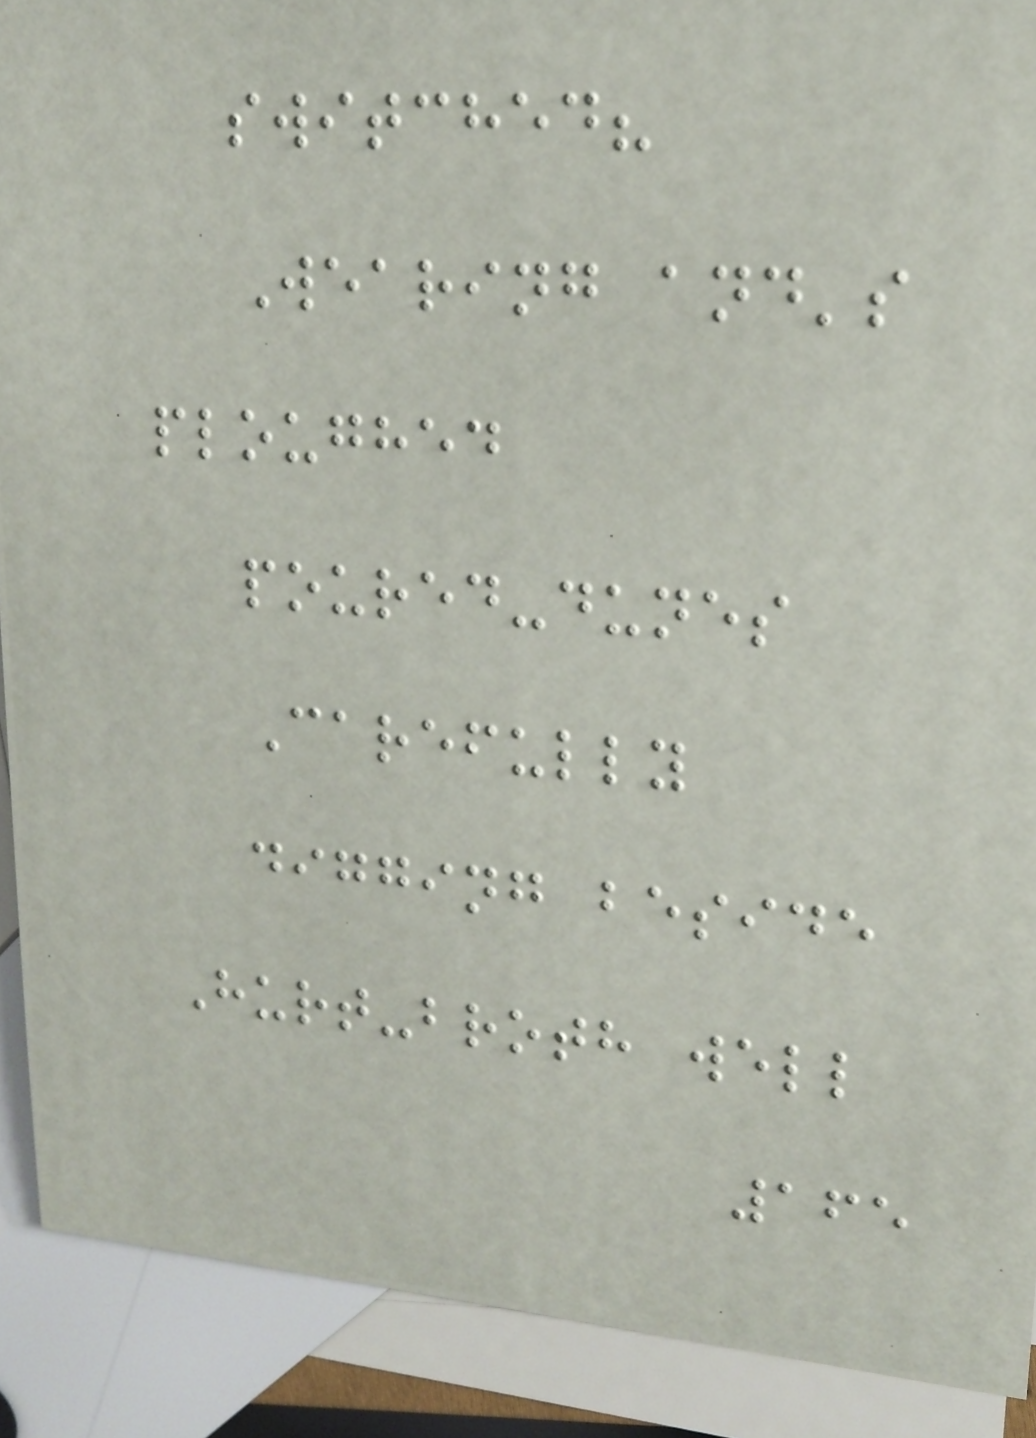switched?
Wearing and's
ploughed
poured-dunes
Carefully
digging beside
Hurt-broth well
165
